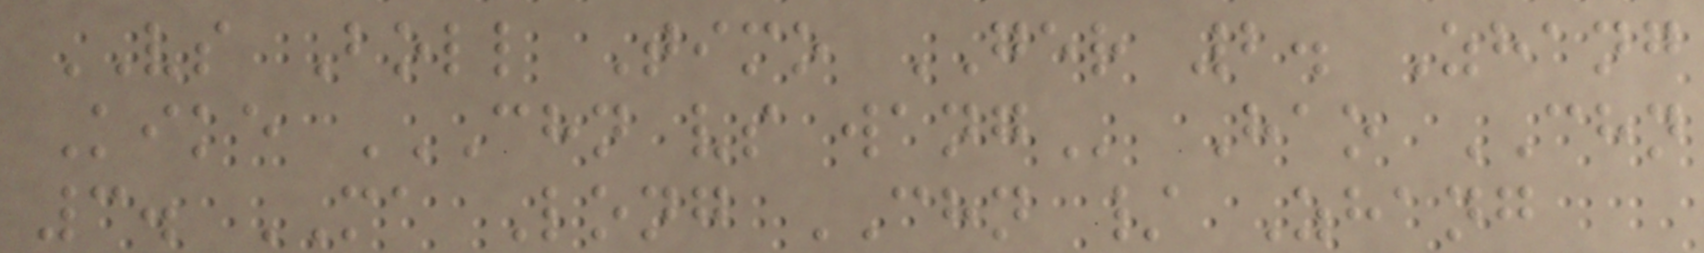VS Boll Timo GER 2. Zhang
Kike CHN VS WANG Hao CHN
3. MA Long CHN / Zhang
